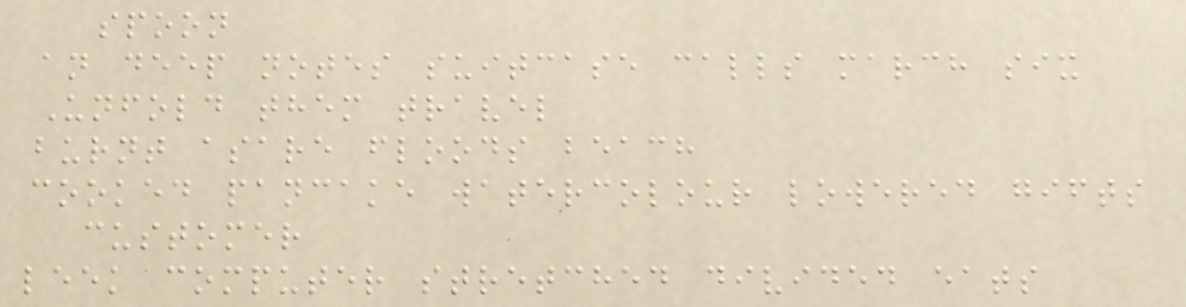spoon
an deep notes suitcase calls march six
Unfold them travel
burnt asare floods beach
cooked pancake watercolour lowered gifts
customer
leek computer stretched divided eats
